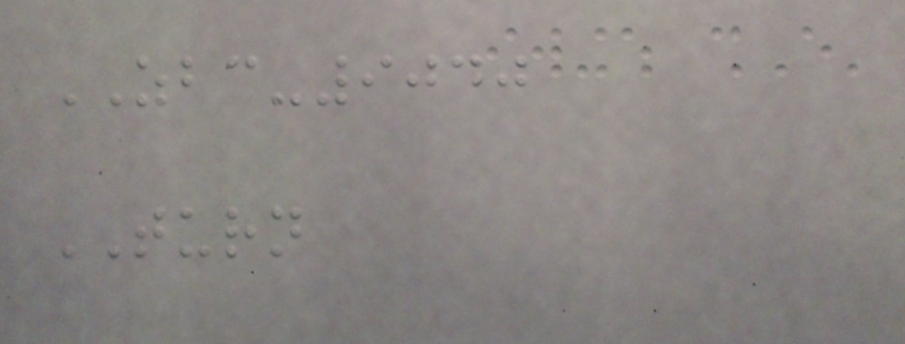ZBC-9040
TURN
